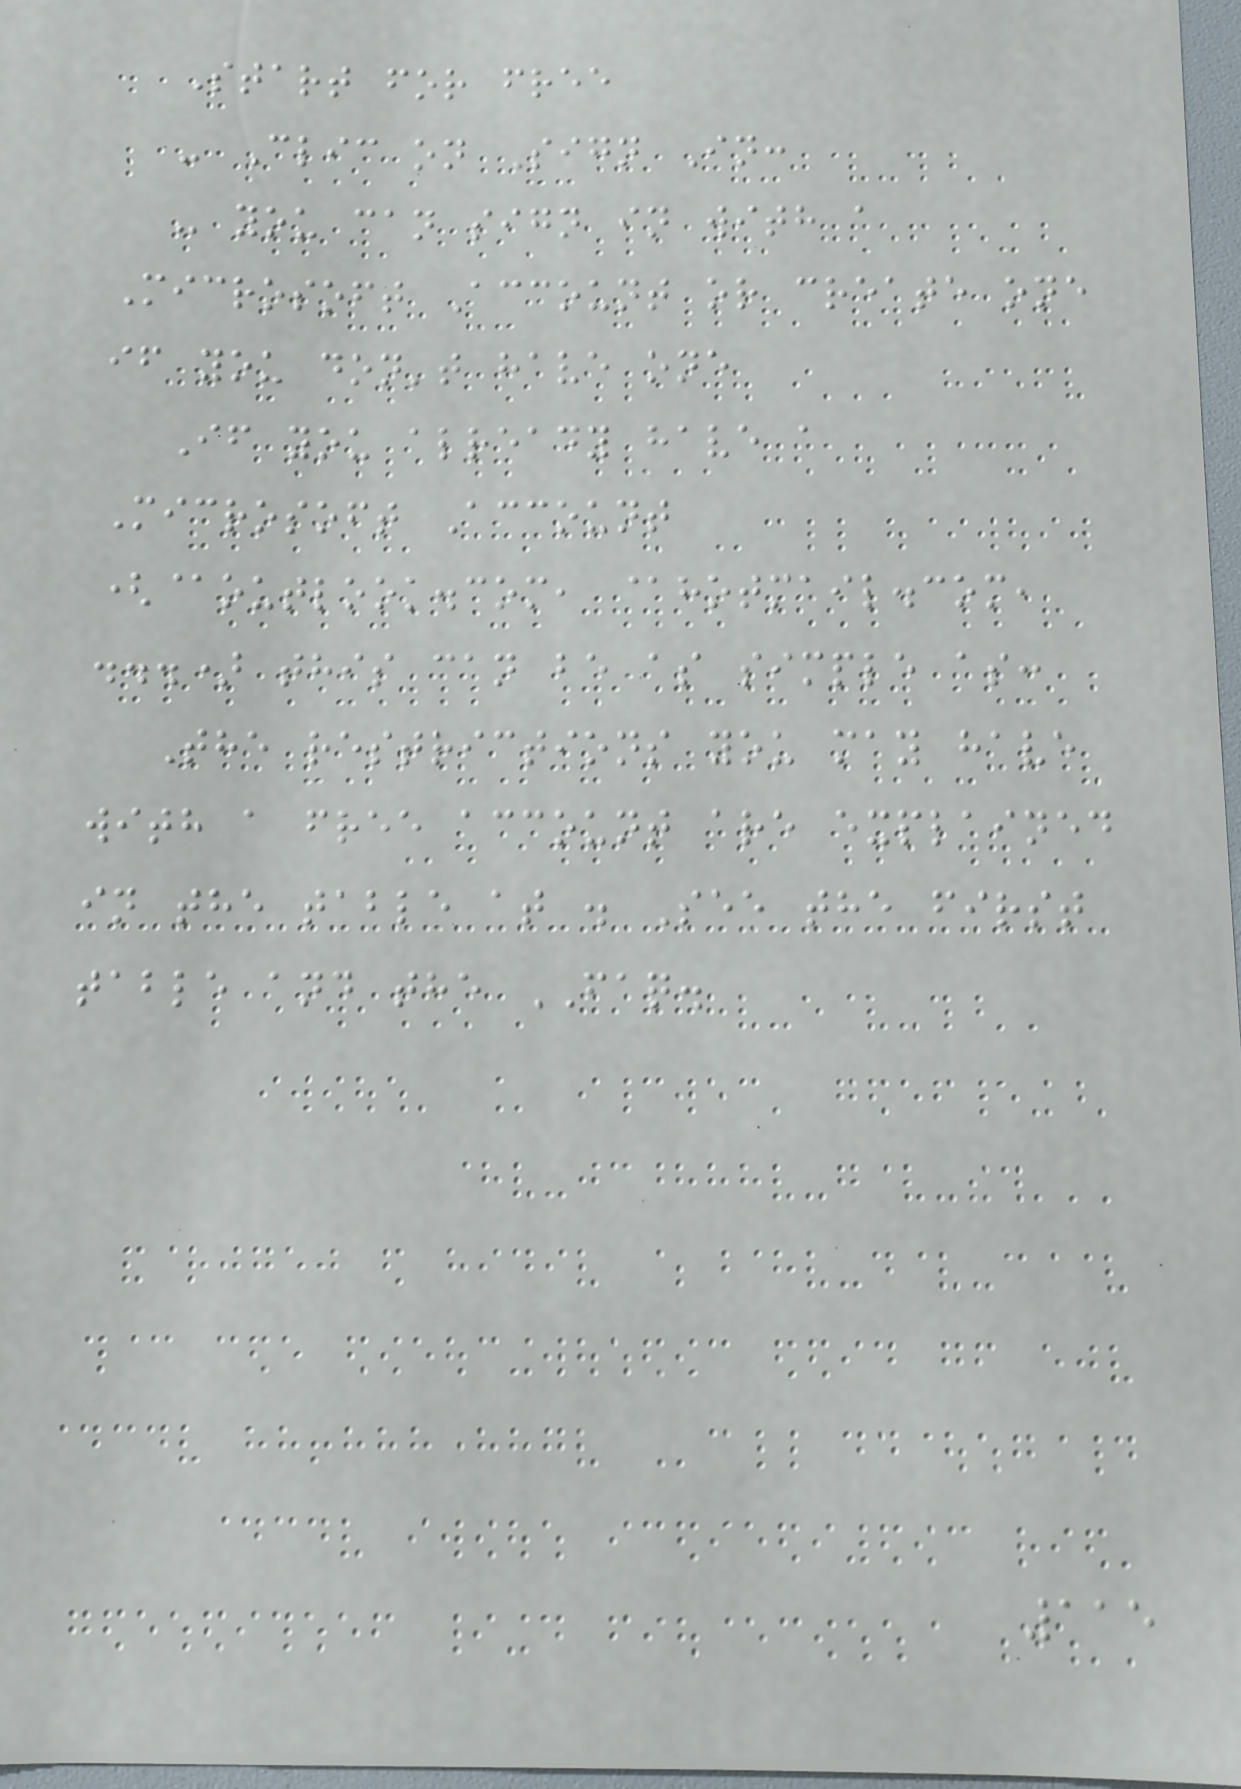Start for free
- Clic on Sign In:
- you can sign in with a
Microsoft Account or create one
if you don't have one
If you already have a
Microsoft Account
(@outlook.com, @hotmail.com,
...) this can be as simple as:
The restrictions you may have
with a free account are explained
in the table at . See the first
table and the FAQ.
115
